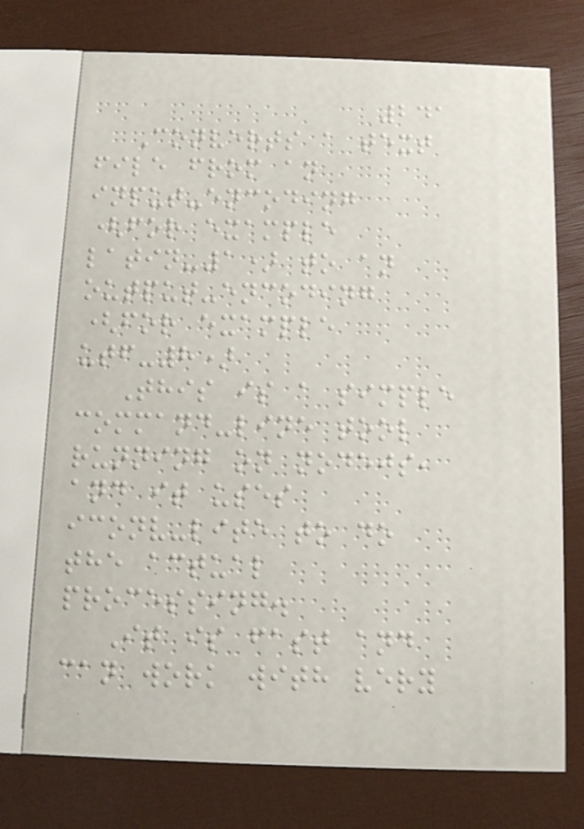241
Converts a text
file from an
input-encoding
(for example
latin-1) to an
output-encoding
(for example
utf-8)
This is a simple
command-line tool
running on nodejs,
and it uses
iconv-lite to do
the actual
processing.
It is fast and
can work with very
